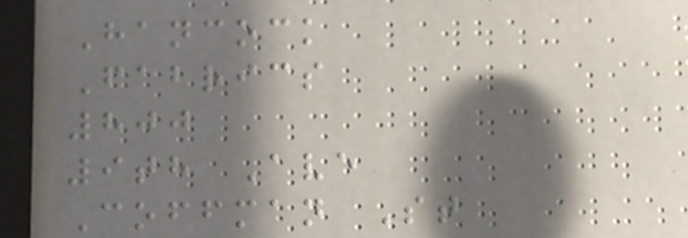Hancock
Fabrics
800
9th Ave
Coffman St
